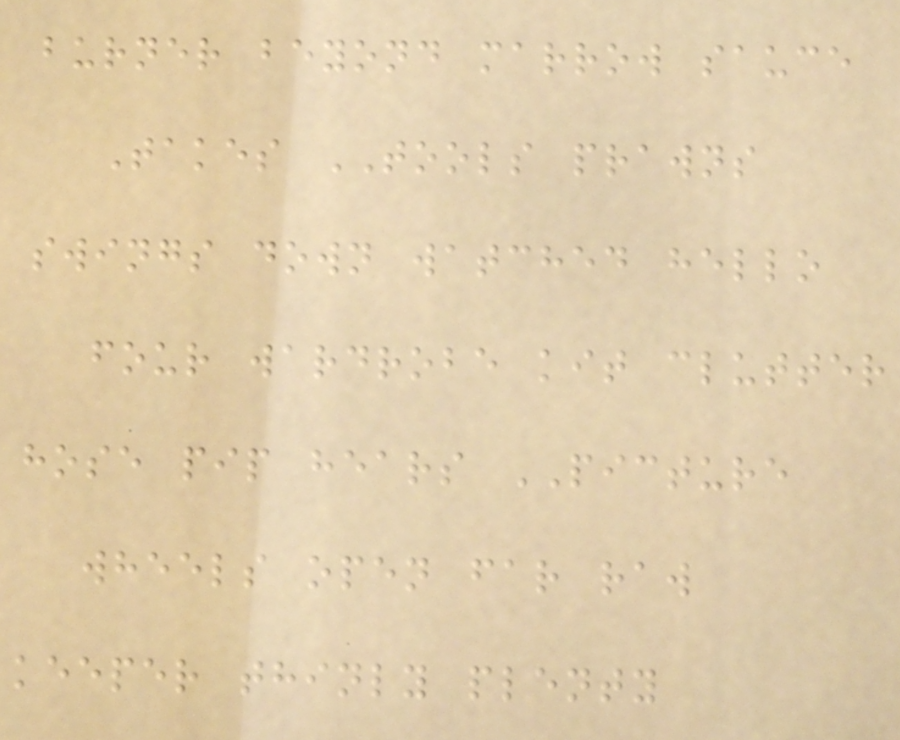burner beyond marrow sauce
Takes TOOLS prawns
swings down watched hello
four wardrobe kit clutter
hose pip hears PICTURE
wheels open far raw
keeper thinly plenty
